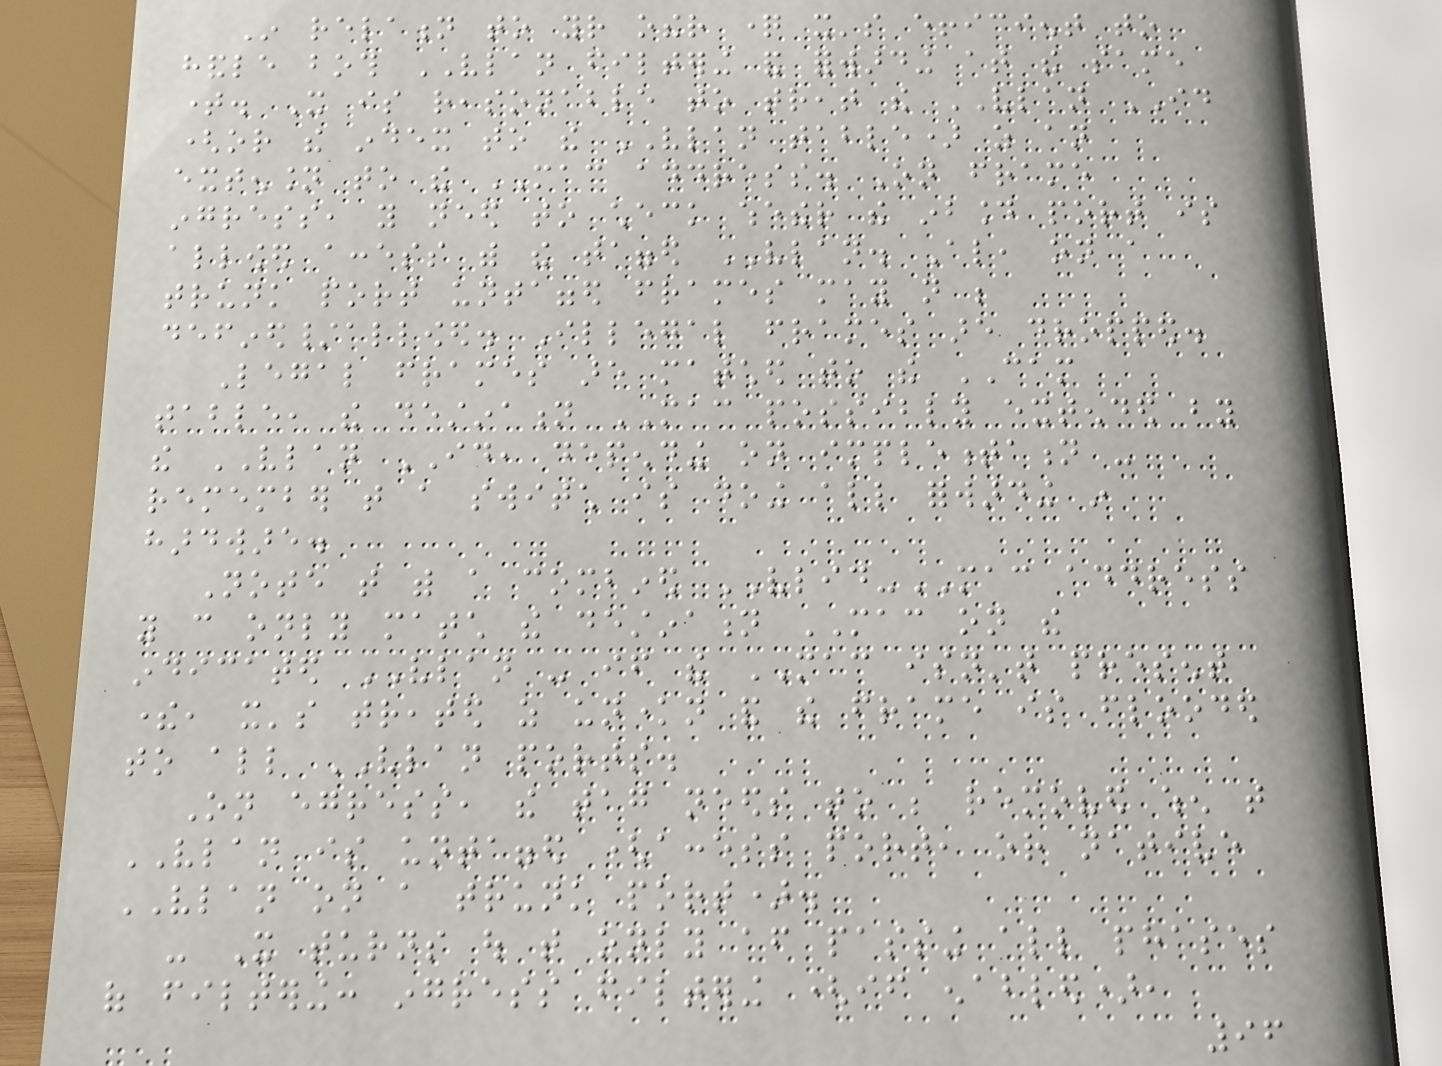In relation to your other question it's efficient to
handle both VLAN filtering and forwarding at the same
time. It is reasonable to treat the VLAN ID
(or the index to the VLAN table) as an
extension to the MAC address. On frame
ingress, you need to check whether the inbound port is
allowed access with the tagged VLAN. Also, on a
trunk port untagged frames may not be
defined/allowed. Illegal frames are dropped.
Legal frames are matched to the CAM
table, the destination MAC possibly extended by
the VLAN ID, depending on implementation -
remember that a switch is doing all forwarding in
hardware.
Note that with a combined VLID-MAC address
you can only match the destination MAC on the
indicated VLAN - if the MAC isn't present
there, it's treated as unknown and the frame is flooded
to all VLAN ports.
On egress, the tag needs to be removed when that
VLAN is untagged (access port, or native
VLAN on a trunk port).
- It turns out that only after passing all phases
of filtering: ingress filtering (if enabled),
96
